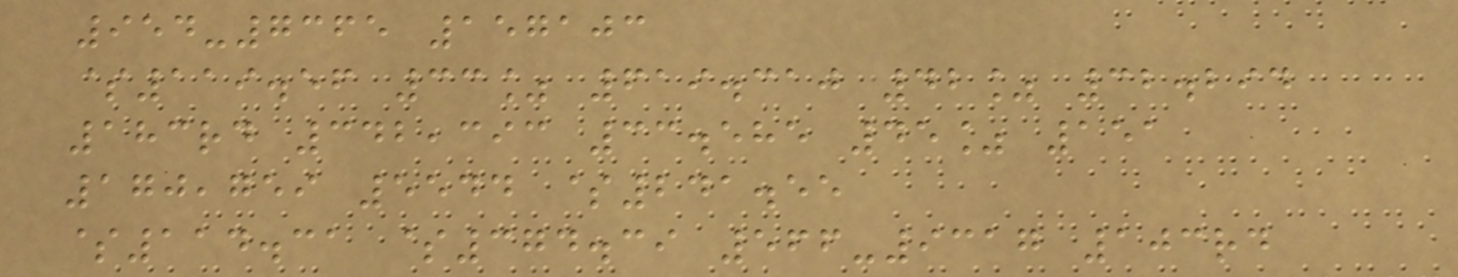954-7365 157103
$119.56 33% 619.310 42% 32.294
183rd 342,393 33.585 45% 151
170,759 5544 $241.55
$114.31 $374.39 566-9317 103rd
